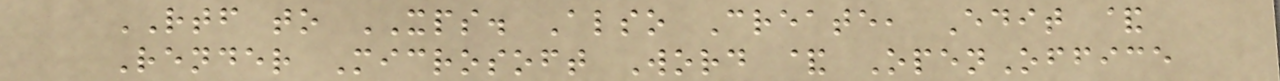RTF to XPS. Also Create, Edit &
Render Microsoft Word & OpenOffice
